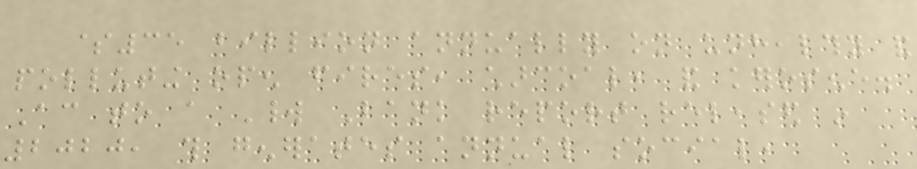$35 billion annually on unhealthy and
polluting open fires, charcoal, and kerosene.
According to a World Bank report released in
2020, this generates annual social,
